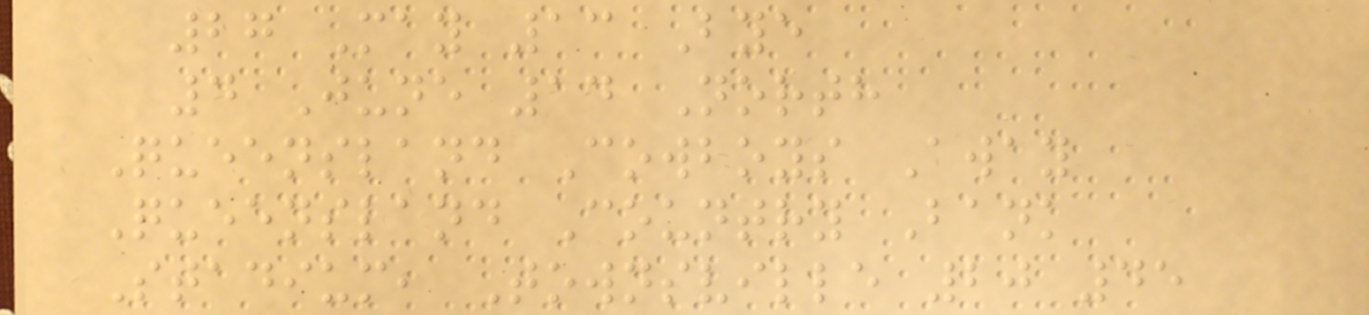27 May 13 Bye
4 June 14 North
Queensland Cowboys Away
Queensland Country Bank
Stadium, Townsville 20 45
